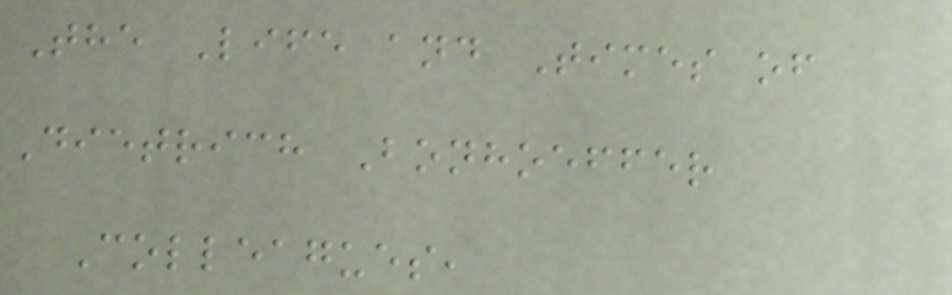The Life and Times of
Dietrich Bonhoeffer
Colleagues,
